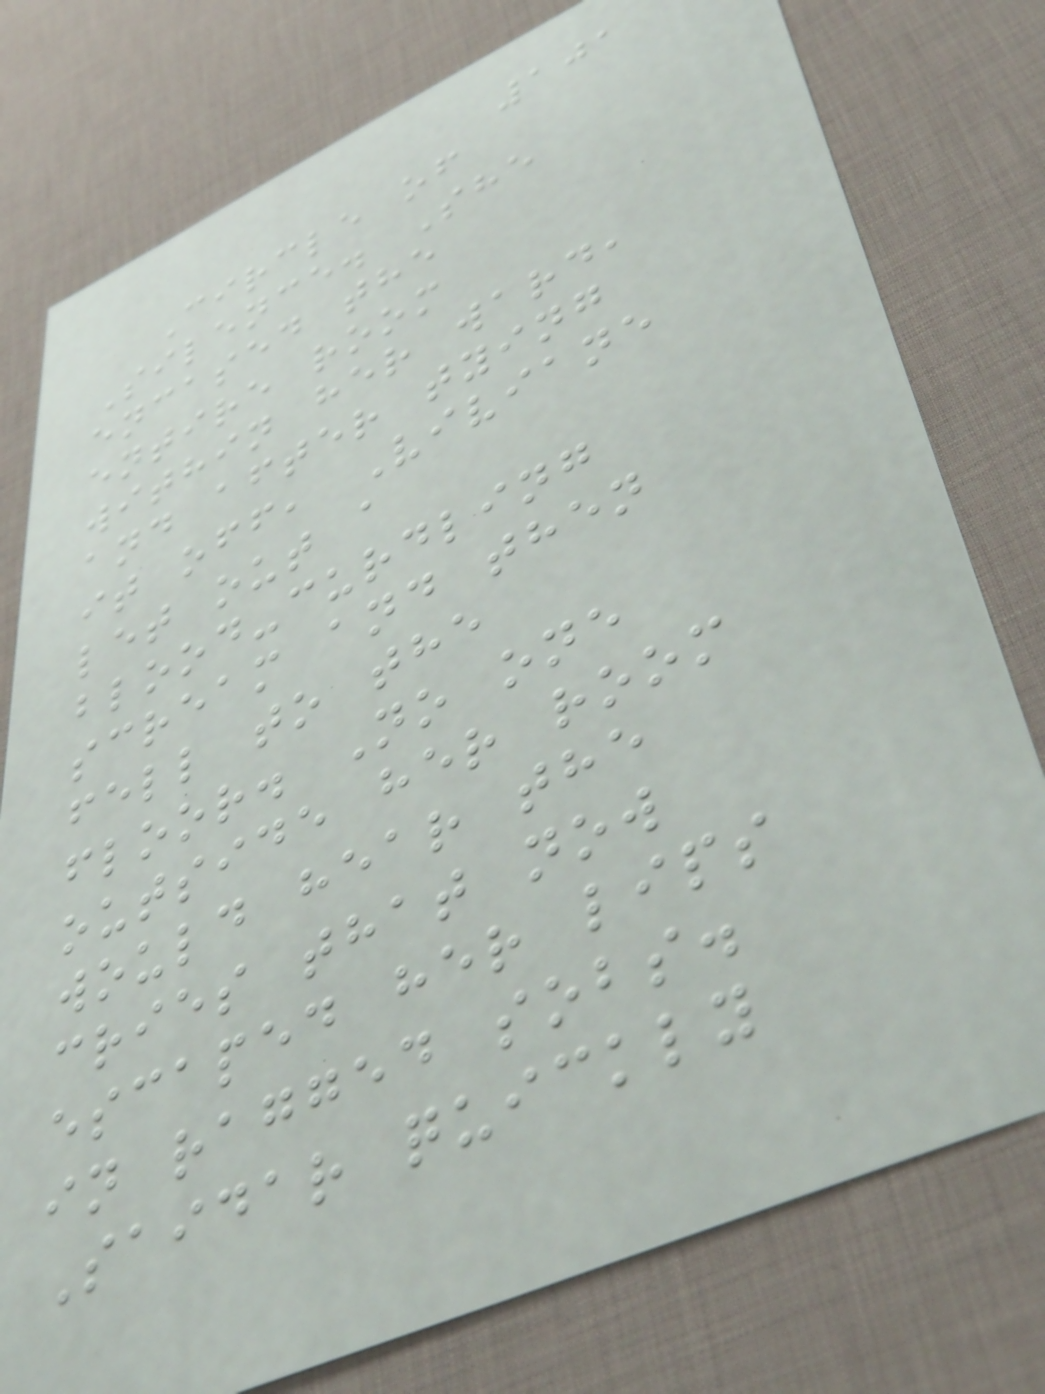101
Circle of
Silence. She
encased the
entire room
within her ward,
and after tying
it off, Viviane
let out a
blood-curdling
scream and then
fell to the
floor. No one
outside her room
would hear the
cries that now
escaped her lips
in ragged sobs.
Saidar quickly
